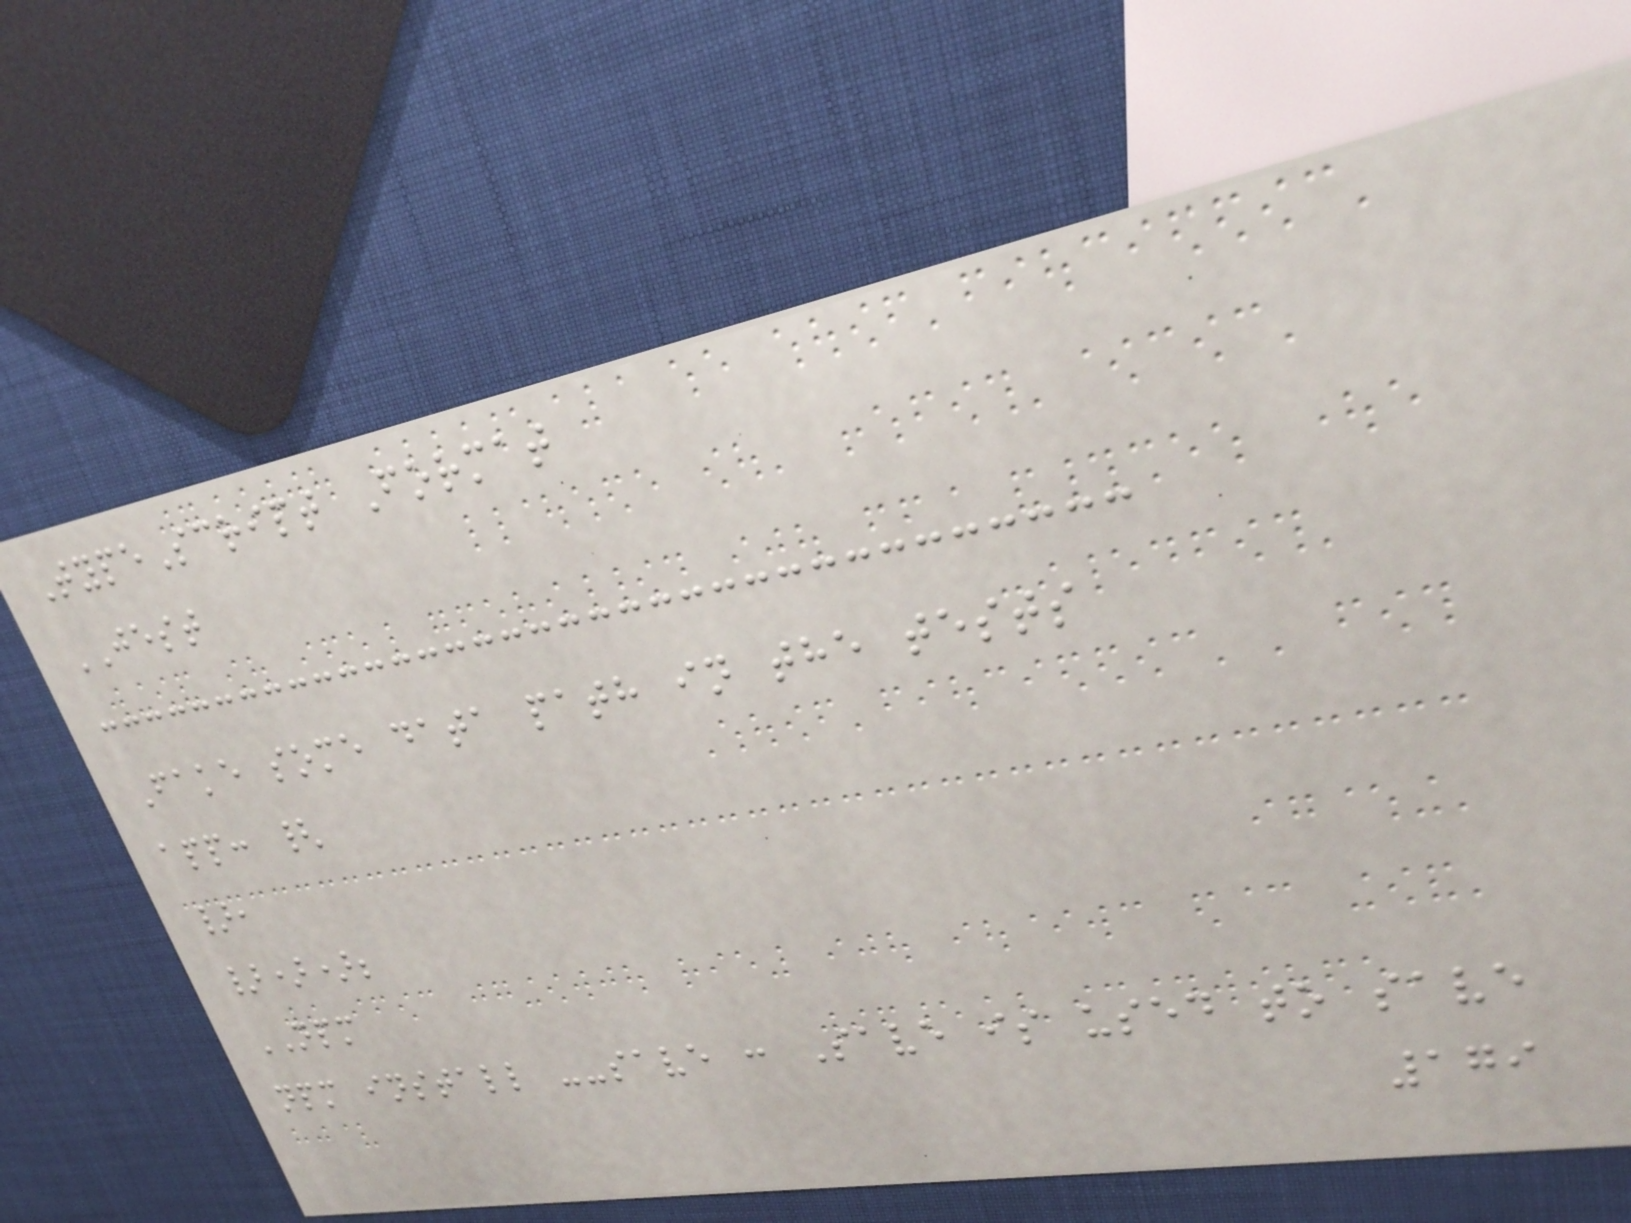TypeScript Format
JEST
Fake some data path in the tests
app: {
},
}));
NPM
npm install --save : Save is used to save
179
